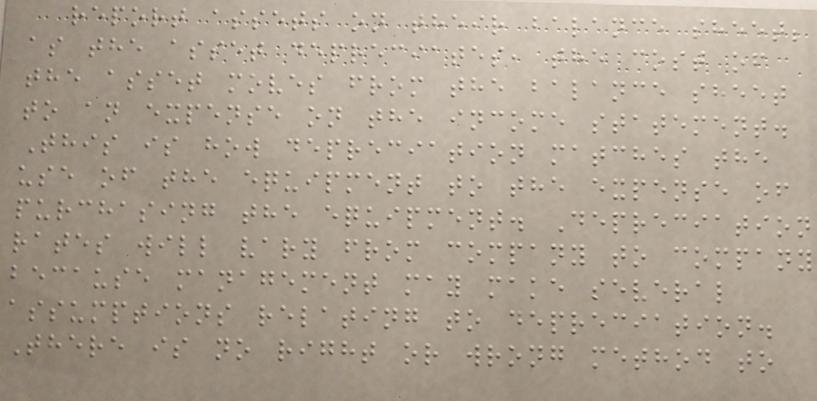report assets on their balance sheet;
as the asset depreciates, the cost of
the asset moves from the balance sheet
to an expense on the income statement.
This is how depreciation matches the
use of the equipment to the expense of
purchasing the equipment. Depreciation
rates will vary from company to company
because management may make several
assumptions relating to depreciation.
There is no right or wrong method to
